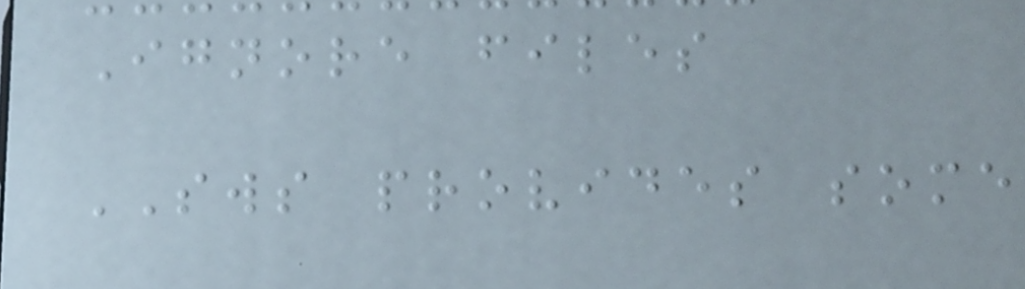Ignore files
SWS provides some
